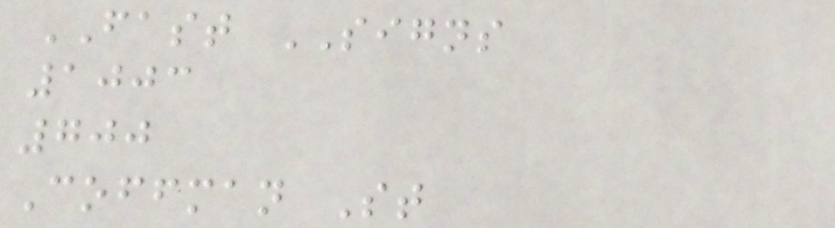FAST SIGNS
1003
700
Coffman St
